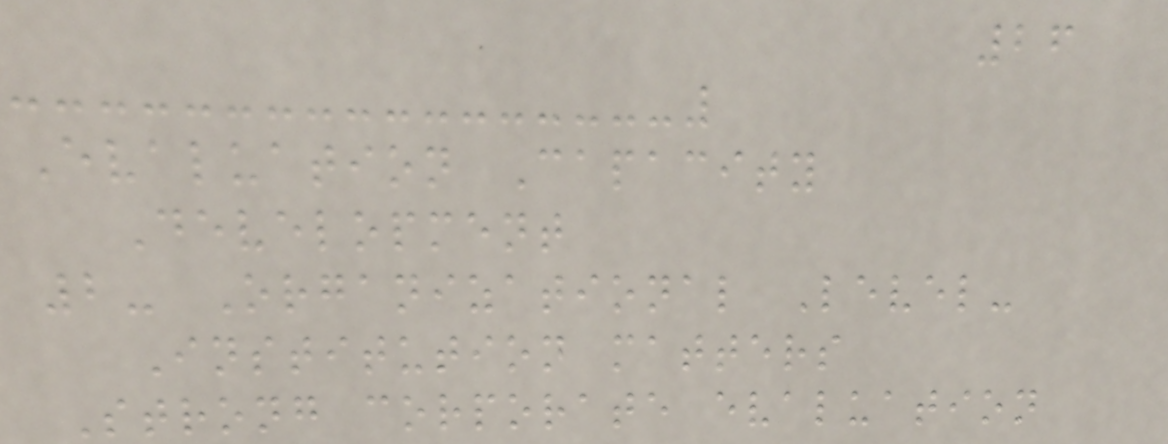26
Evaluation Capacity
Development
2- Organizational Level-
Institution matters
Strong corporate evaluation
